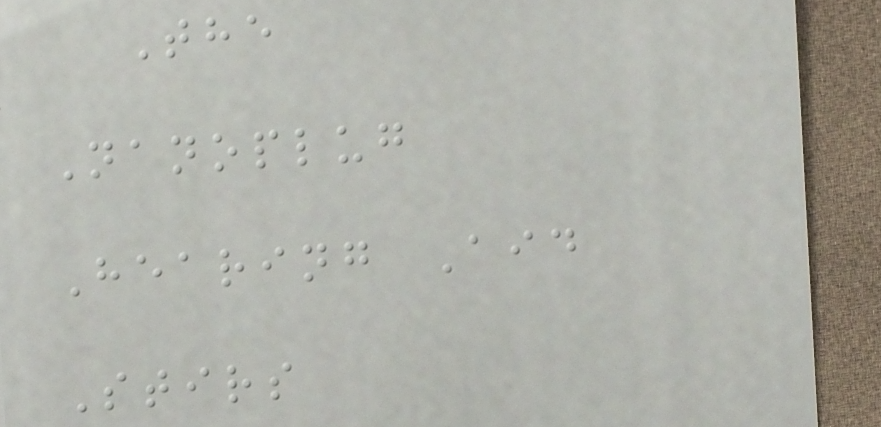The
Nanoplug
Hearing Aid
Stirs
